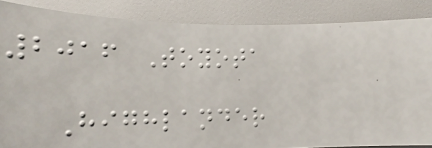2016 Toyota
Highlander
